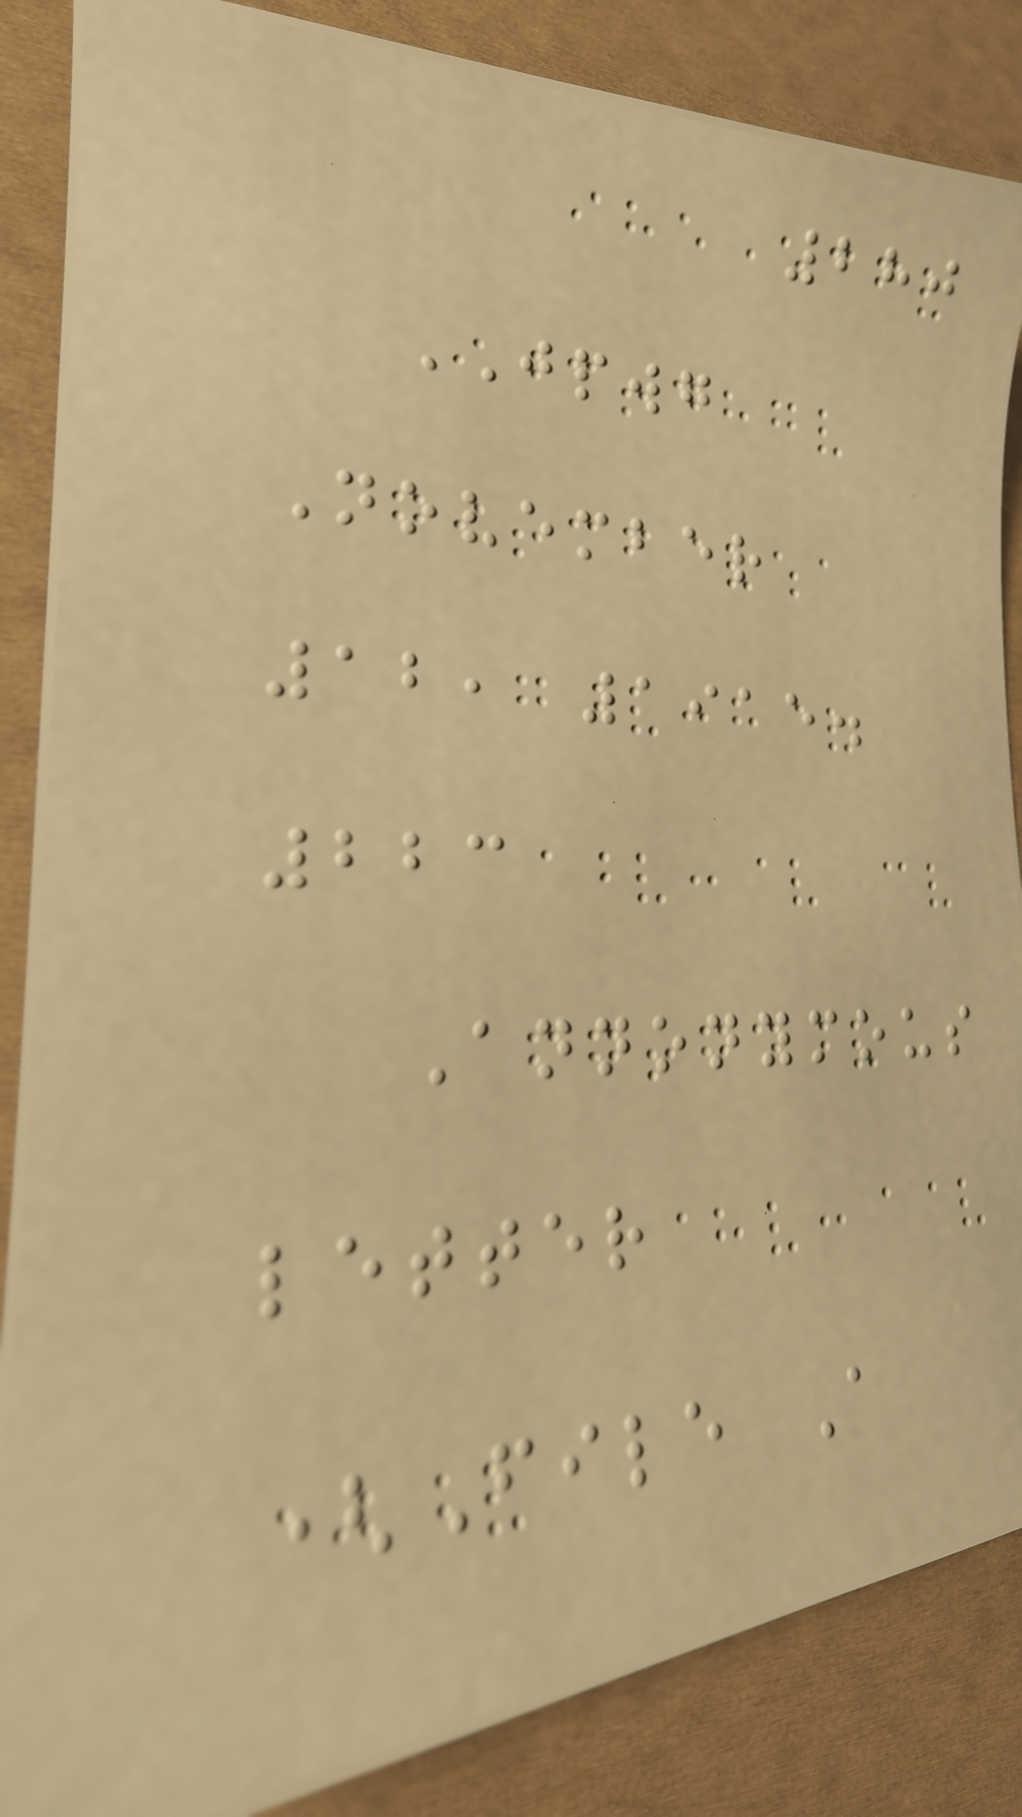280
JPWG
November
12, 1915.
223
Annonymous
letter
(File A
